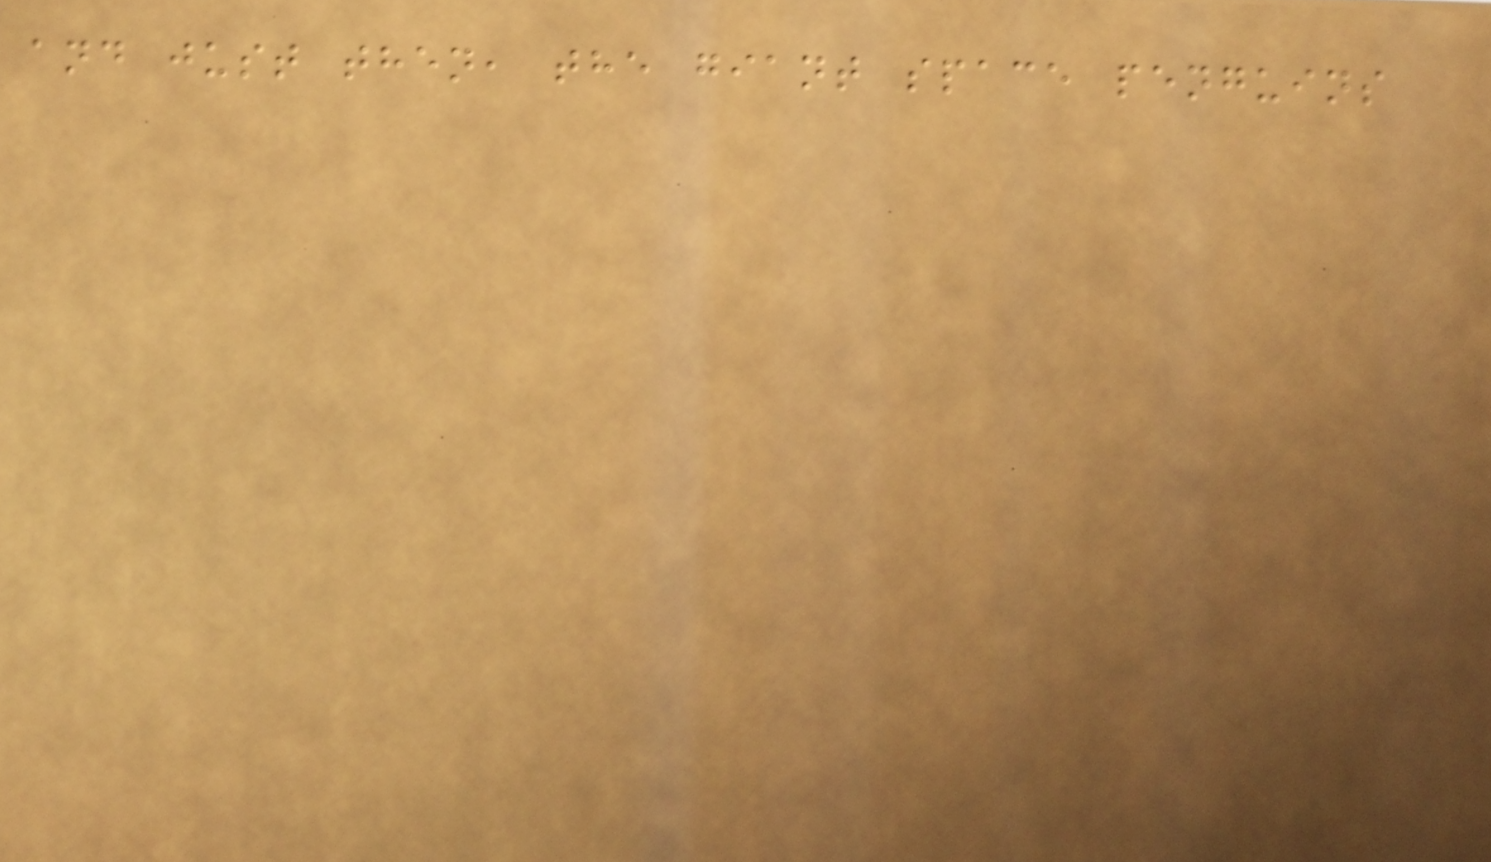and just then, the giant space penguins
